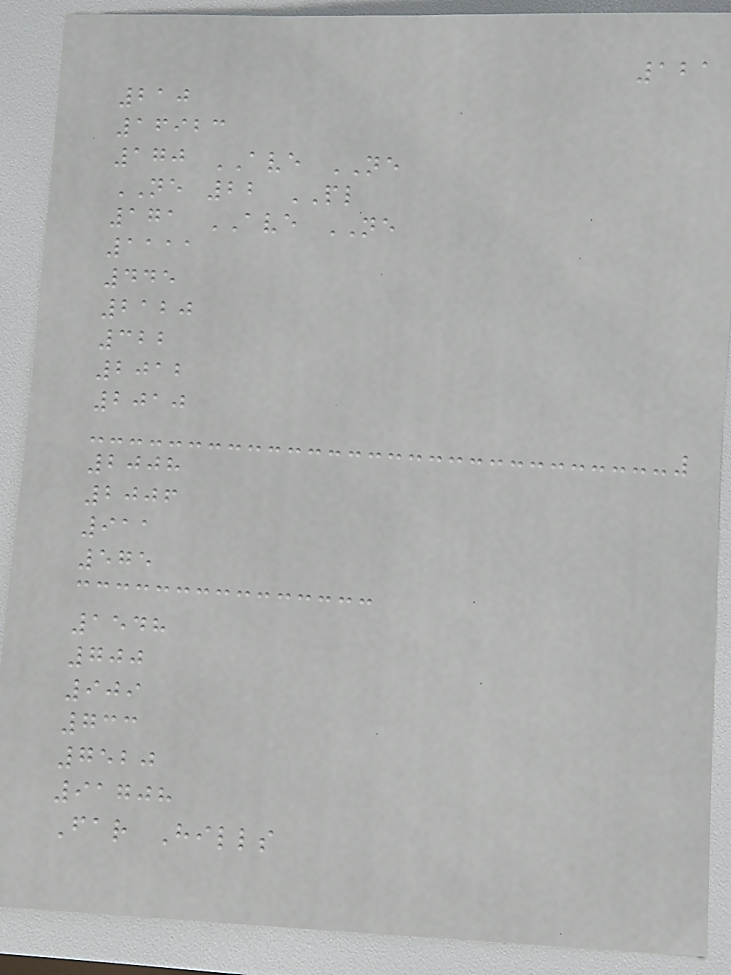121
210
16923
170 AVE NE
NE 22 PL
171 AVE NE
1111
445
2120
322
2012
2010
2008
2006
911
575
1548
700
909
733
7520
91708
Far Hills
